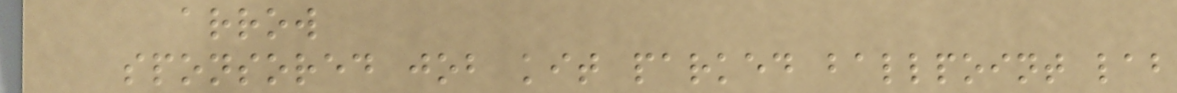arrow
sponsored job kit parked ballpoint lab
